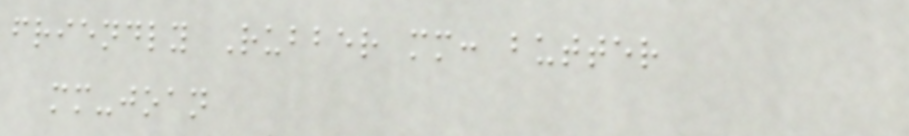friendly Rubber mm: butter
mm-joan
